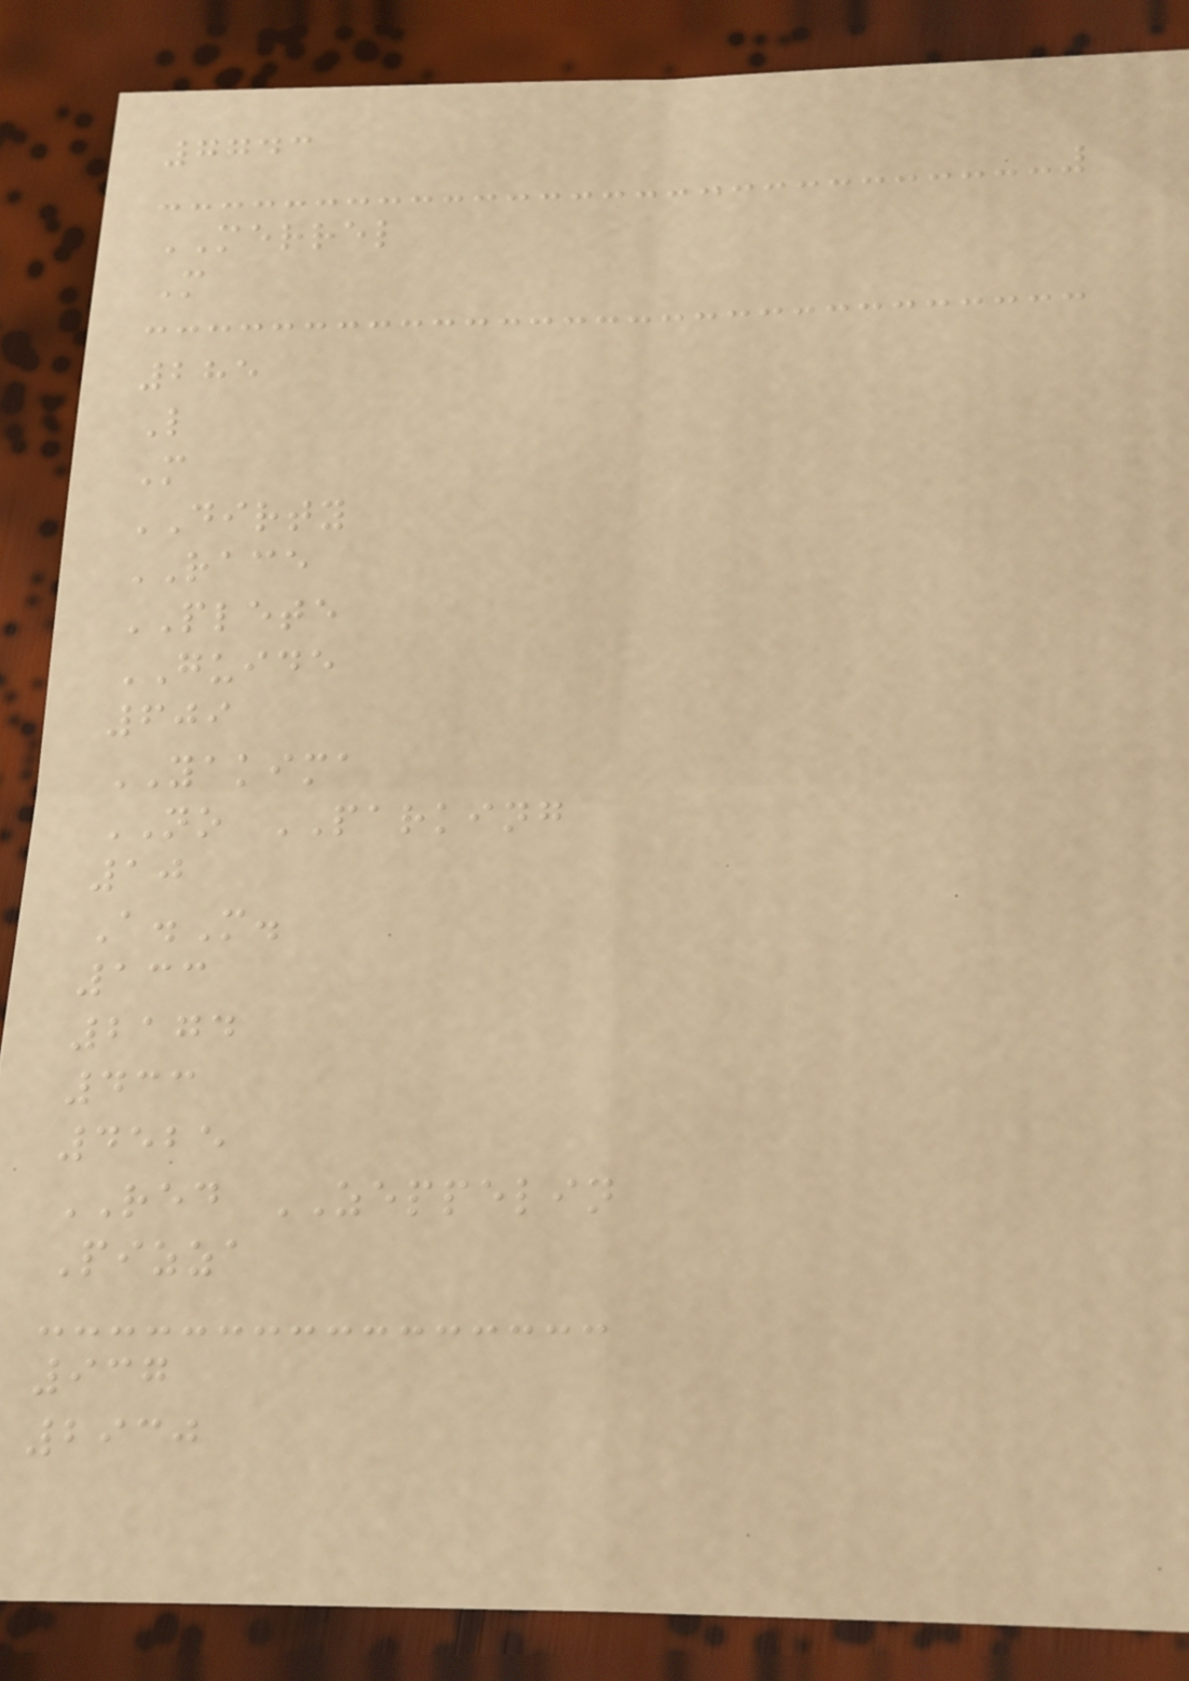7743
MERREL
M
285
L
M
DIRTY
RACE
PLETE
GUIDE
609
YAKIMA
NO PARKING
10
A.M.
133
2174
433
4525
RED ZEPPELIN
Pizza
937
2930
